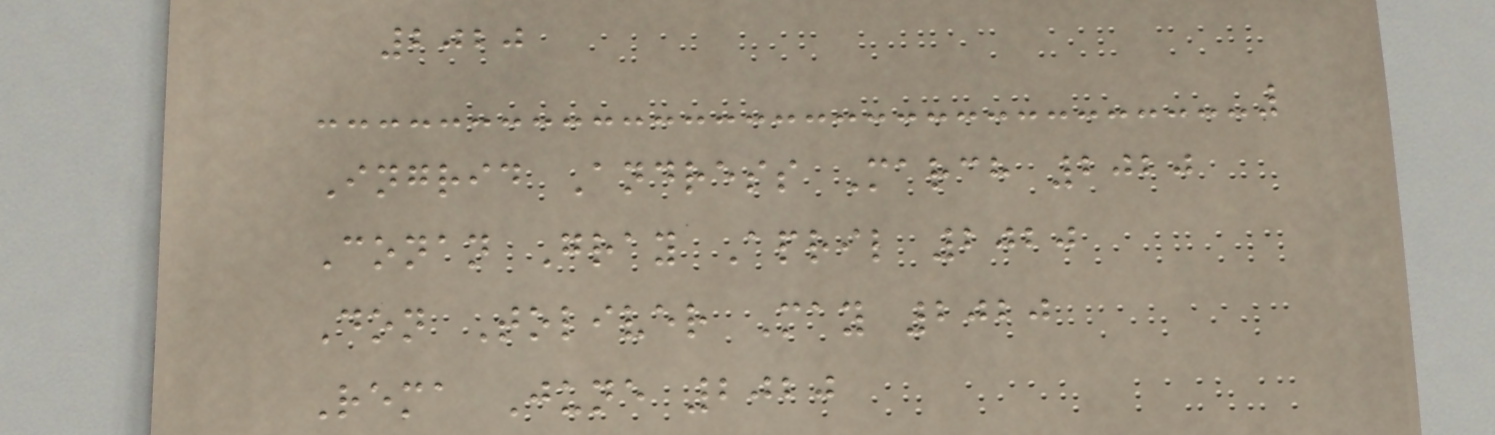2020
Ingrid Andress March 2020
Conan Gray April 2020
Don Toliver May 2020
Rema June 2020
